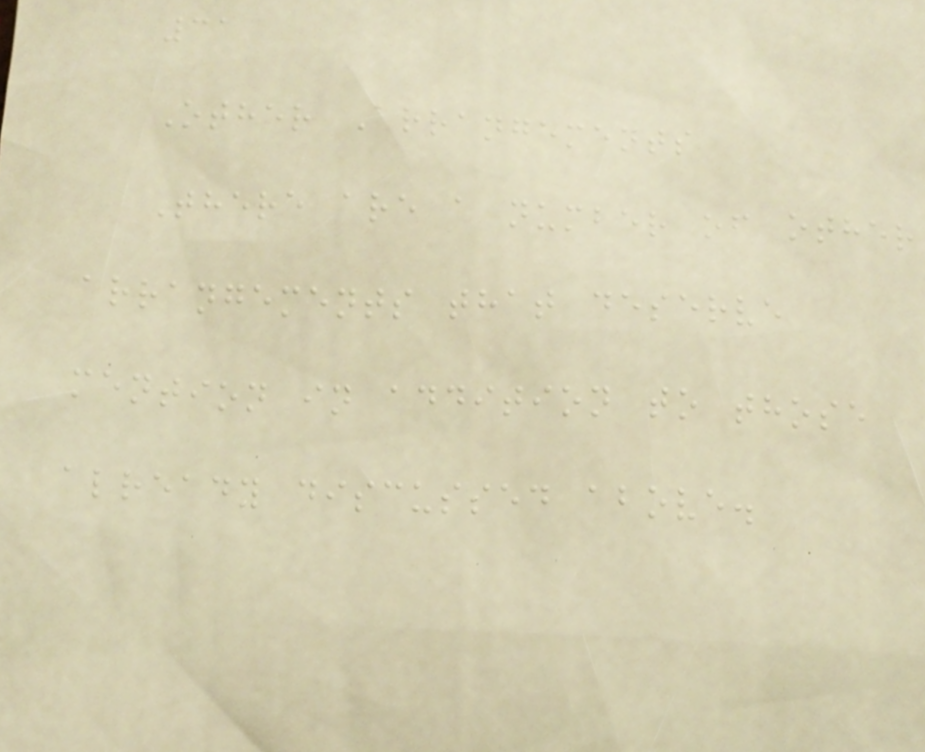31
Other Arrangements
There are a number of other
arrangements that deserve
mention in addition to those
already discussed above.
